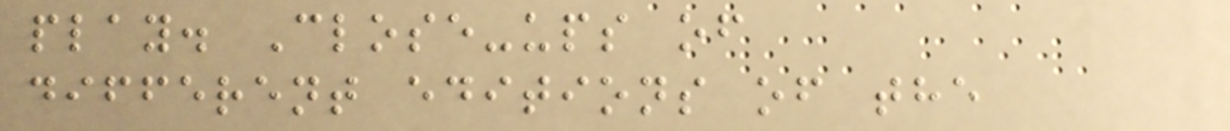play. Close-ups of
different editions of the
